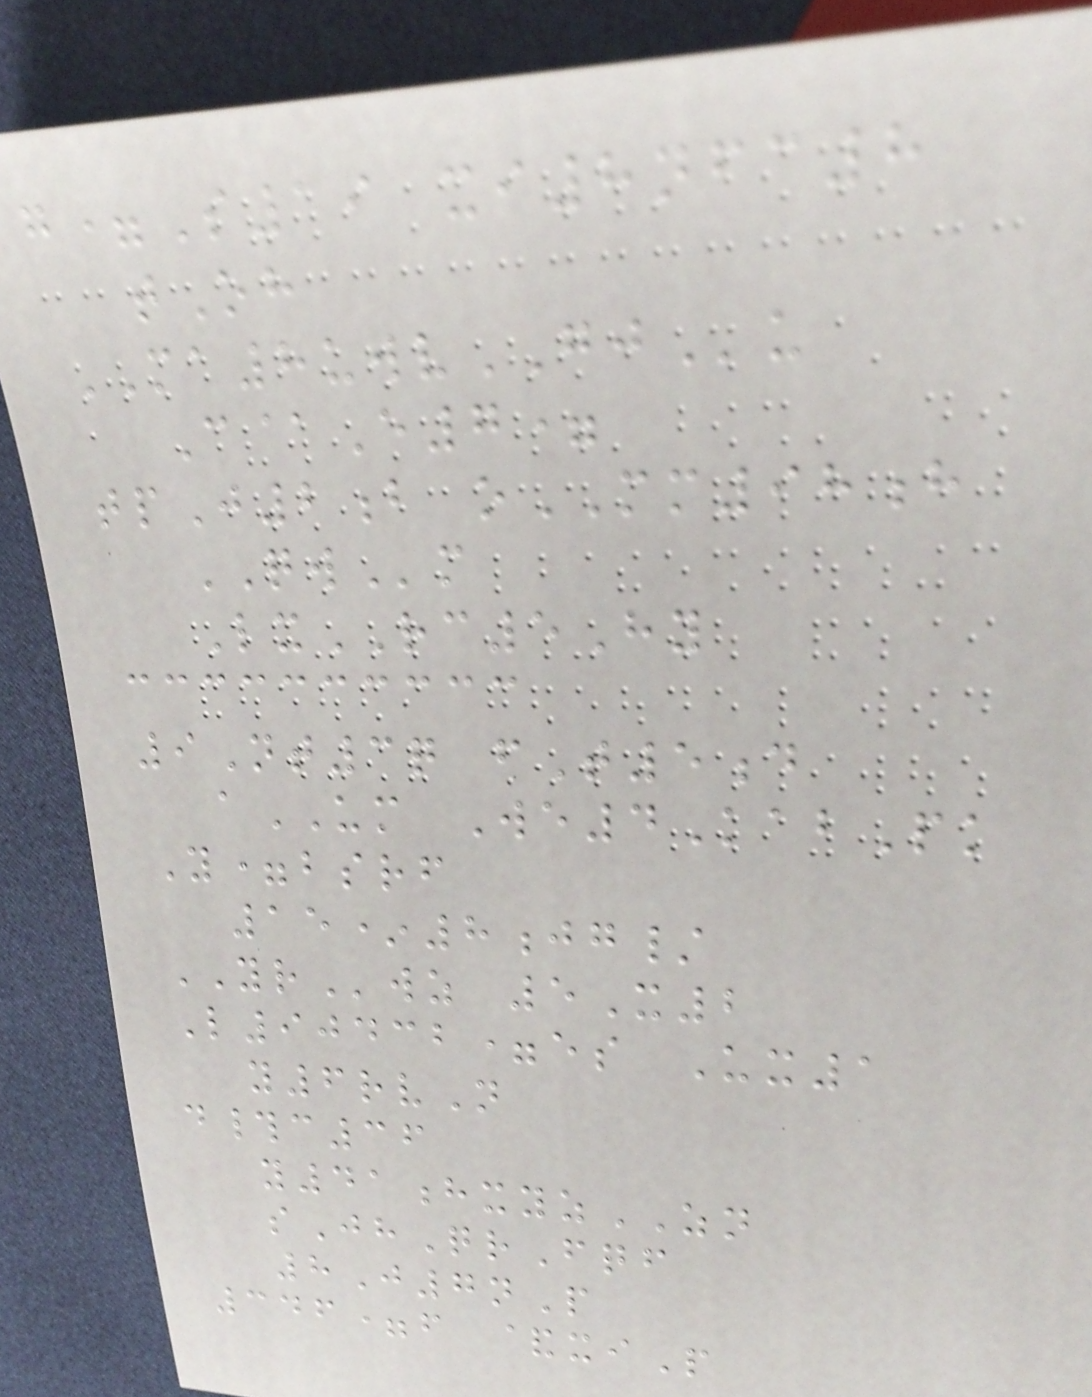g=S19 xi8nfc8
tOh
MA8uwvGJu
C@E7=
tpJ2b oMM98h
QWm
LxRC5Hy
9Nt3q fT5d
aUM We4KabPk
Y=bsrf
15*8jg/
YRwz 5X2
L90432=es Ux1
y6rvN
d#c36
y41hxyzZN
sJhQrFqf
8J7nP
346=f &xiP
